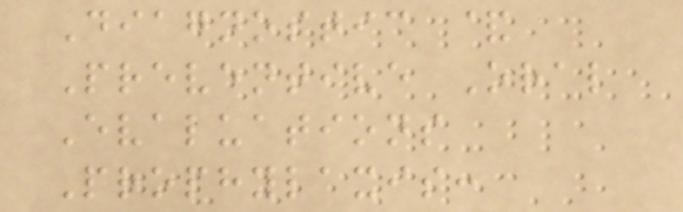Diagnostic &
Preventive Oral
Evaluations
Prophylaxis:
